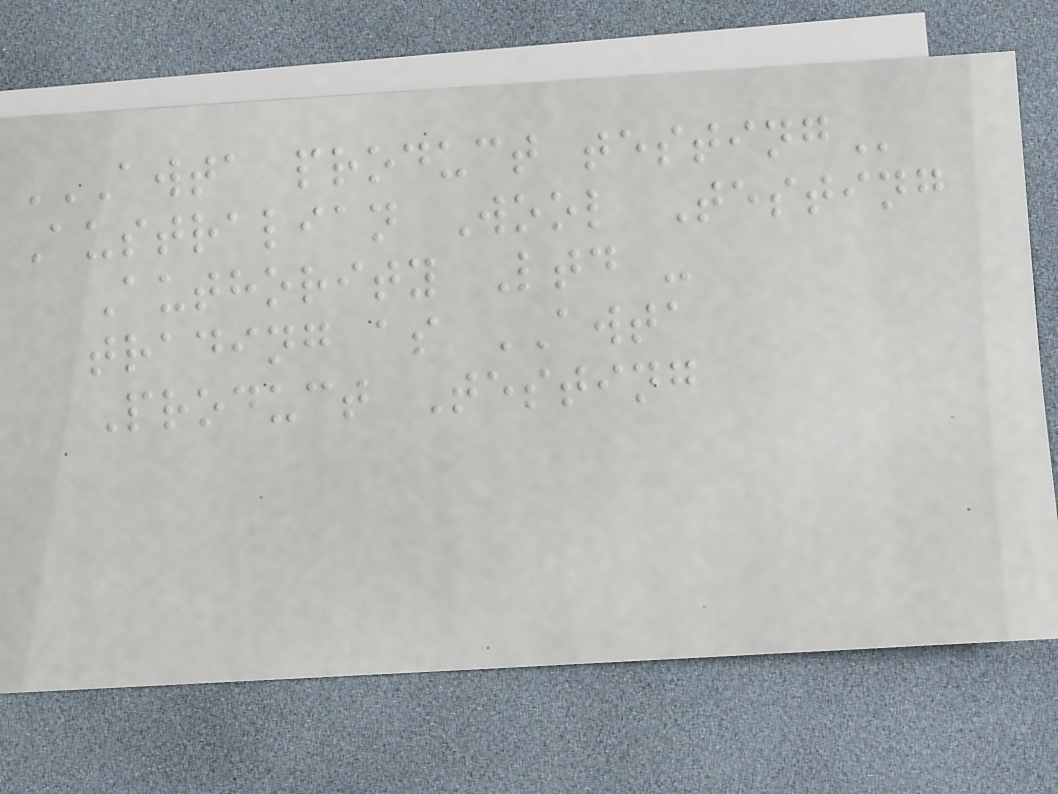AWTA PRODUCT TESTING
Australian Wool Testing
Authority Ltd -
trading as AWTA
Product Testing
